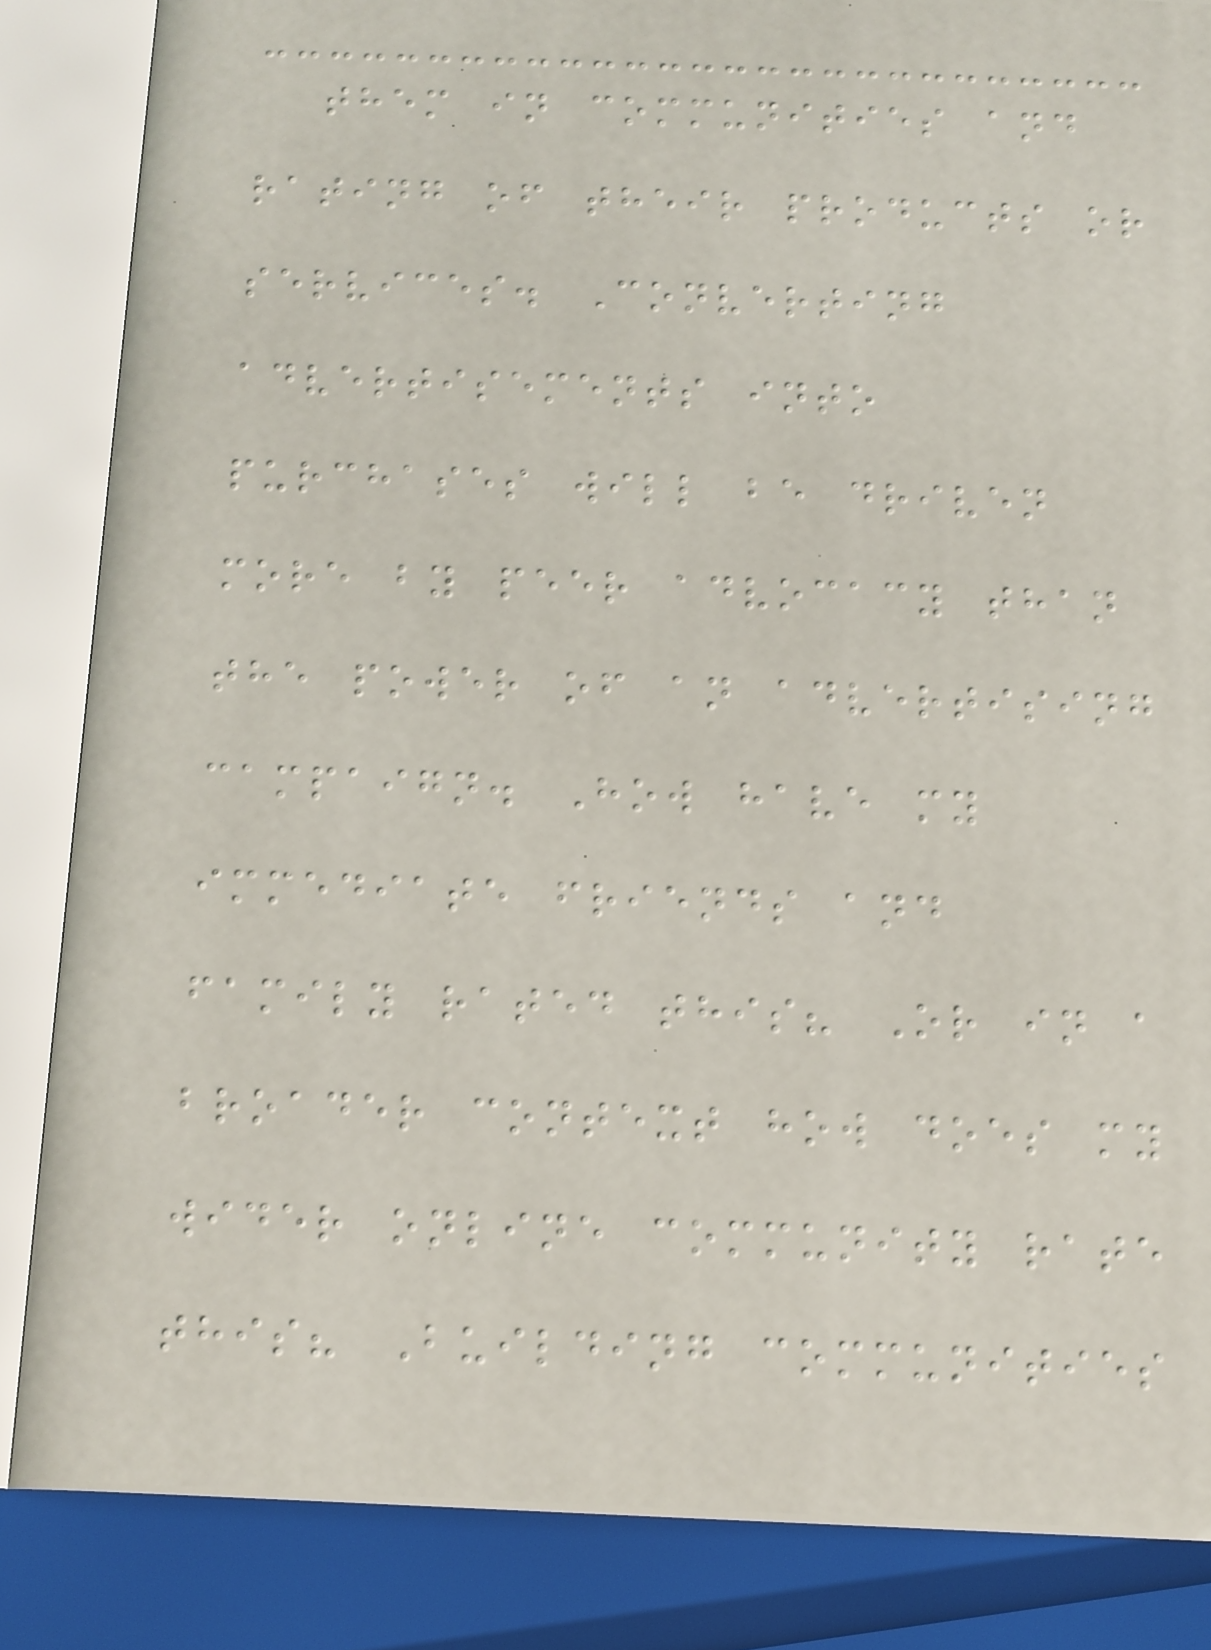them in communities and
rating of their products or
services. Converting
advertisements into
purchases will be driven
more by peer advocacy than
the power of an advertising
campaign. How have my
immediate friends and
family rated this? Or in a
broader context how does my
wider online community rate
this? Building communities
